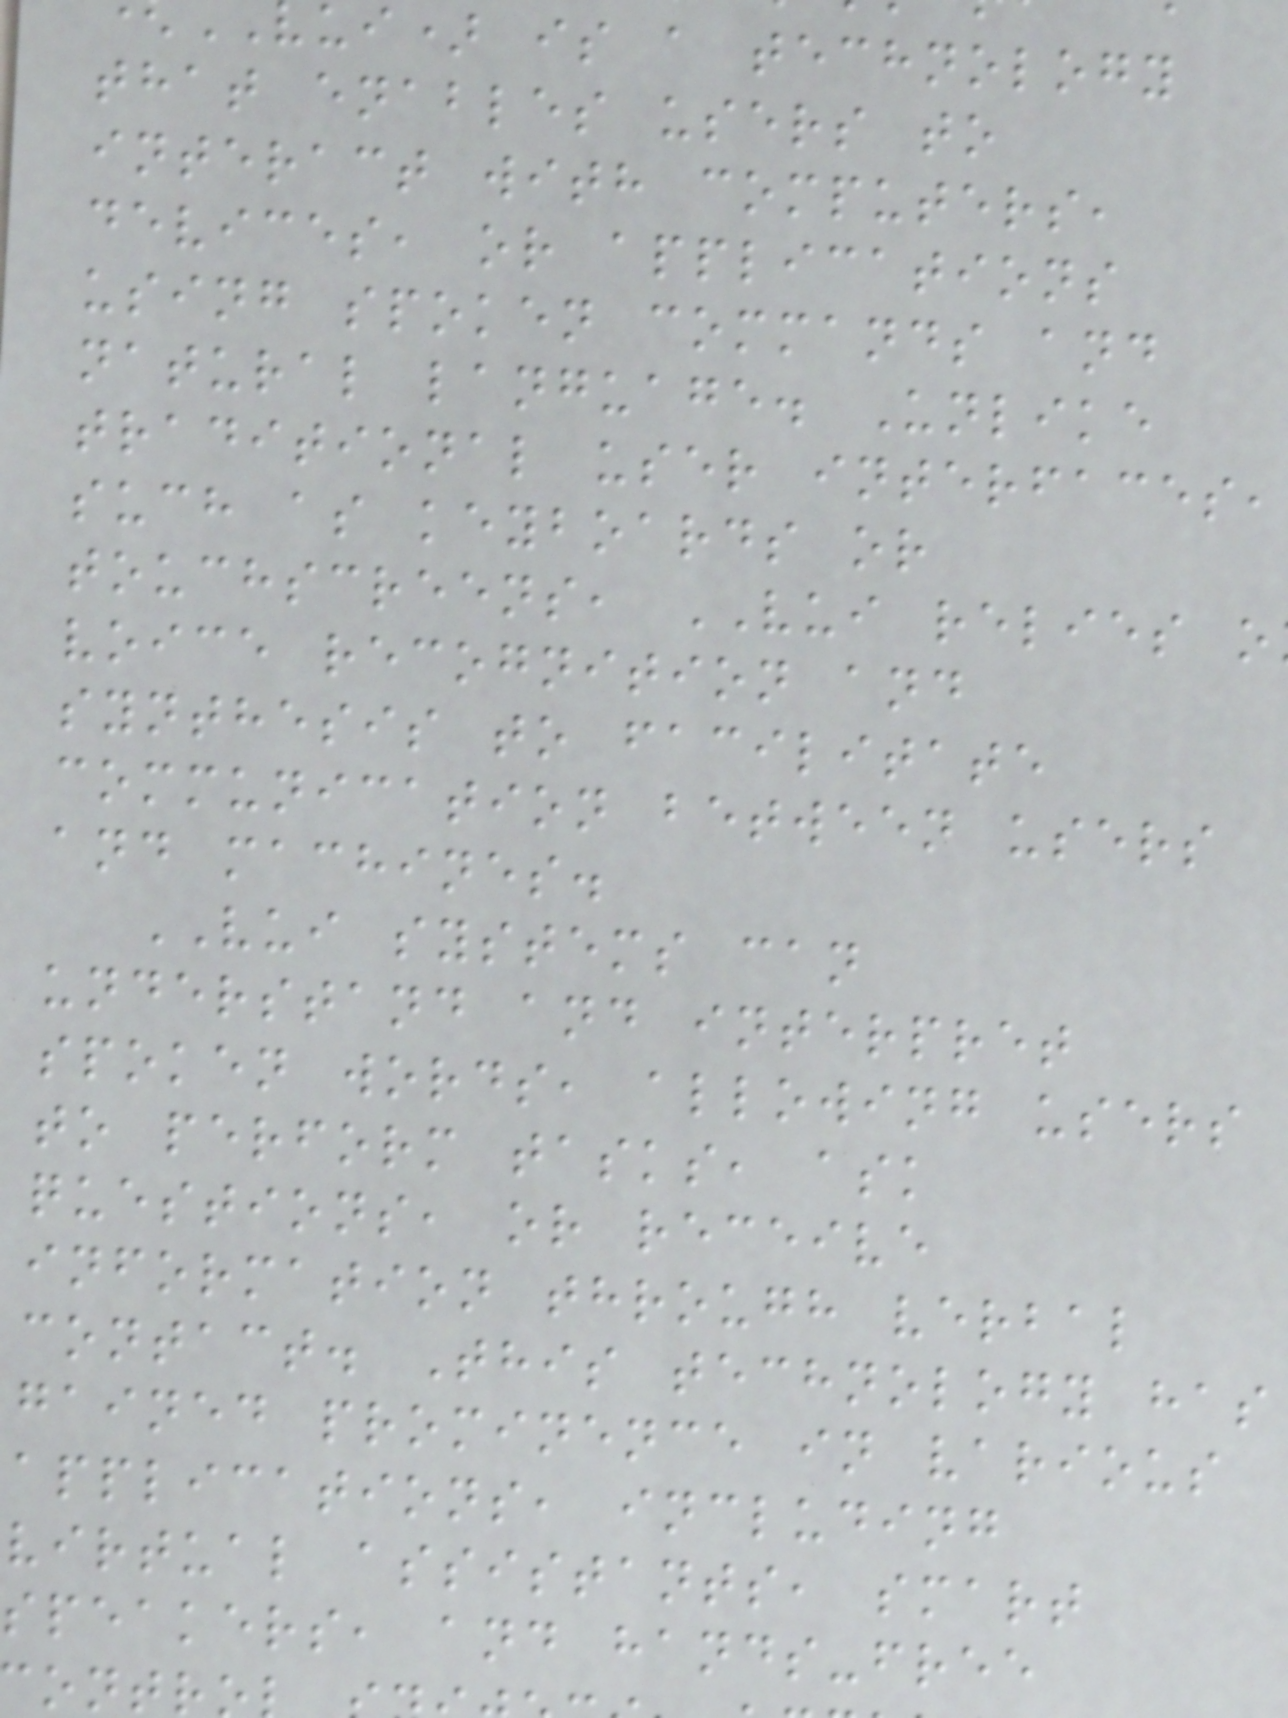ui) is a technology
that enables users to
interact with computers,
devices, or applications
using spoken commands and
natural language. Unlike
traditional user interfaces,
such as keyboards or
touchscreens, VUI relies o
voice recognition and
synthesis to facilitate
communication between users
and machines.
VUI systems can
understand and interpret
spoken words, allowing users
to perform tasks, ask
questions, or receive
information through verbal
contact. This technology has
gained prominence in various
applications, including
virtual assistants, smart
speakers, and hands-free
